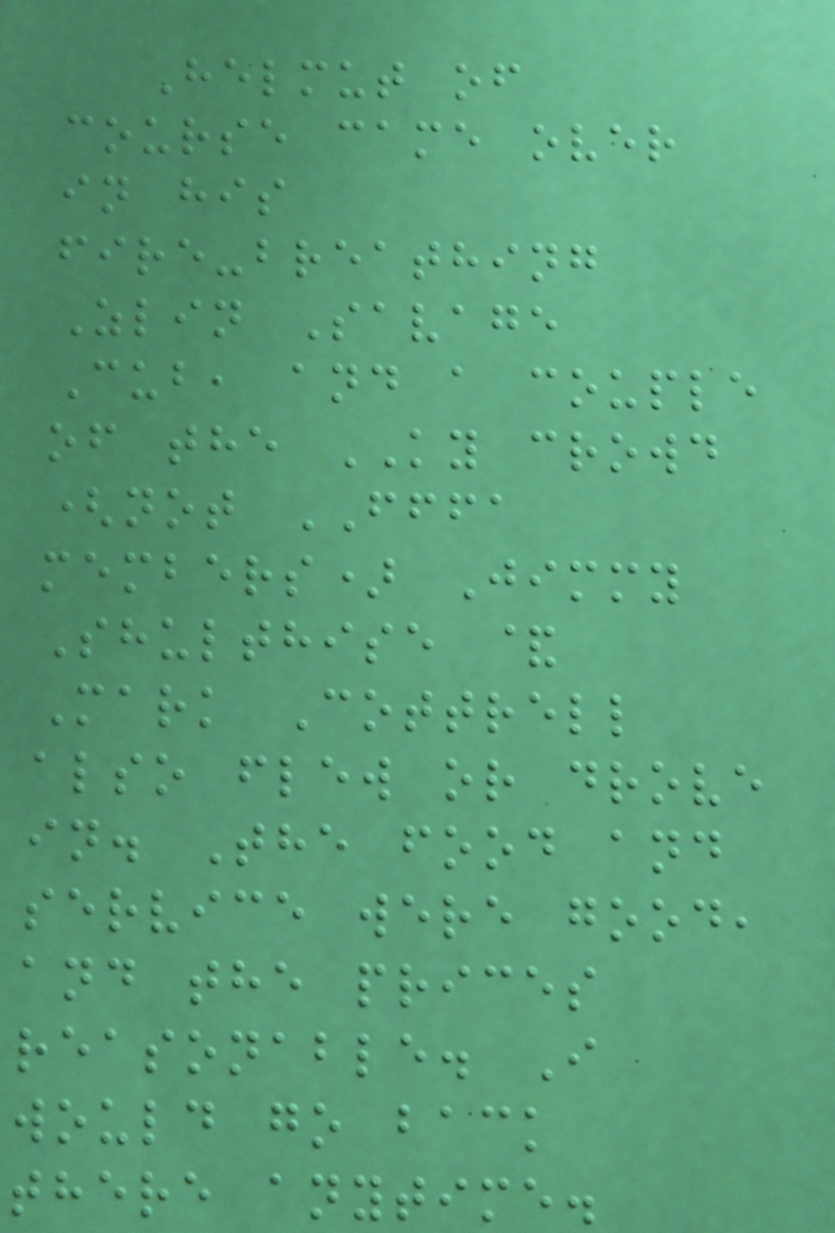Helmut of
course came over
in his
fire-breathing
Zlin Savage
Cub, and a couple
of the KY crowd
(not FFFA
members) Jimmy
Shulthise &
Mark Cottrell
also flew or drove
in. The food and
service were good,
and the prices
reasonable. I
would go back
there anytime.
